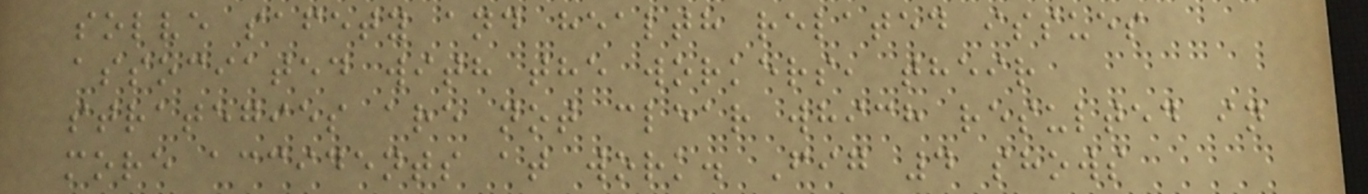solve safety and health related issues
associated with the workers, their
strategies are not clear which resulted in
more accidents at work. Fig 4 shows
